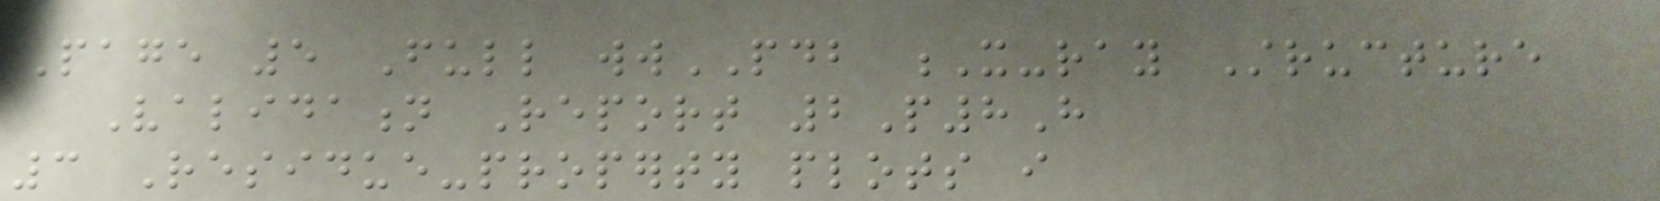Page 5 Full wwPDB X-ray Structure
Validation Report 2P8H
3 Residue-property plots i
